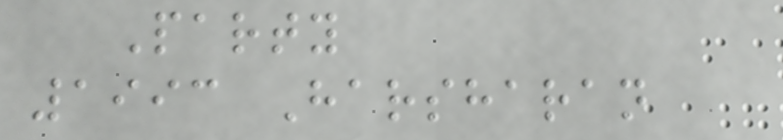Party
1993 Harsharan
